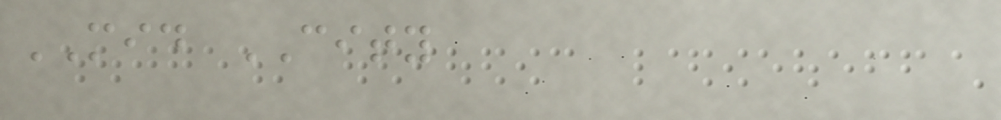MID CITY
